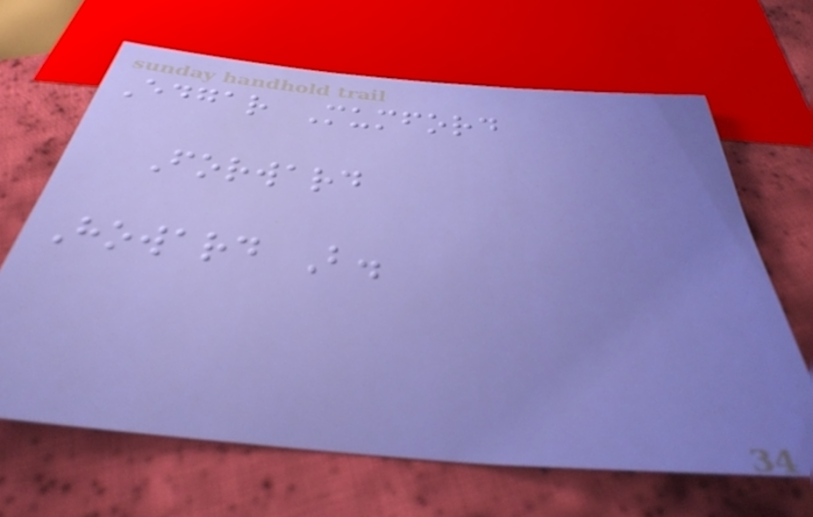Edgar Mumford
Forward
Howard B.
